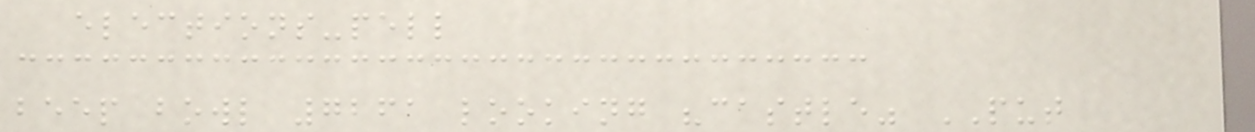elections-pell
beep bowl 7261 looking "castle" PUT
